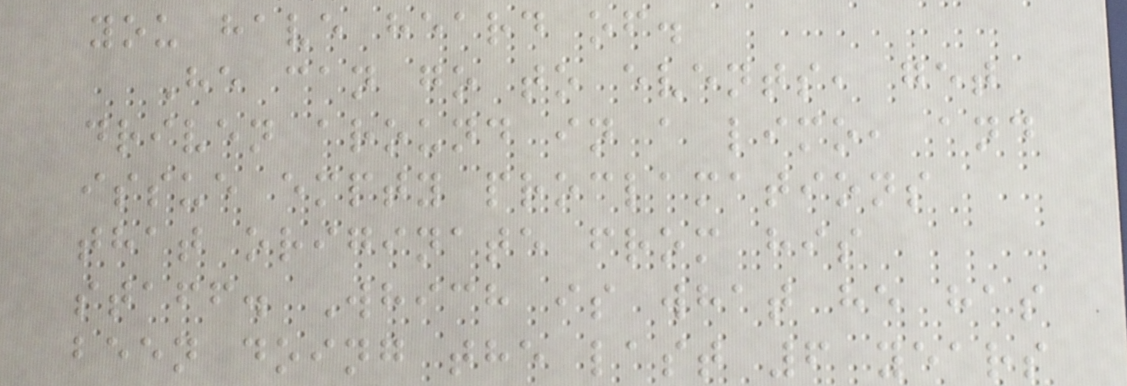you have heard of.
He can go to events, get
driven around in a limo, and
issue empty proclamations
that originate from his
staff. Which is what he has
been doing the last 6 years
